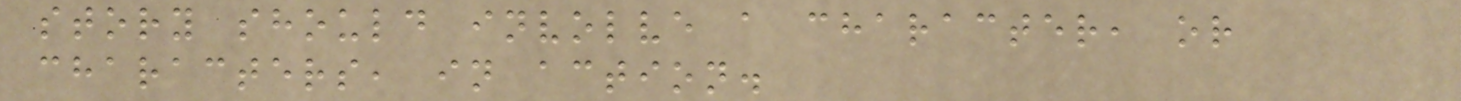story should involve a character, or
characters, in action.
